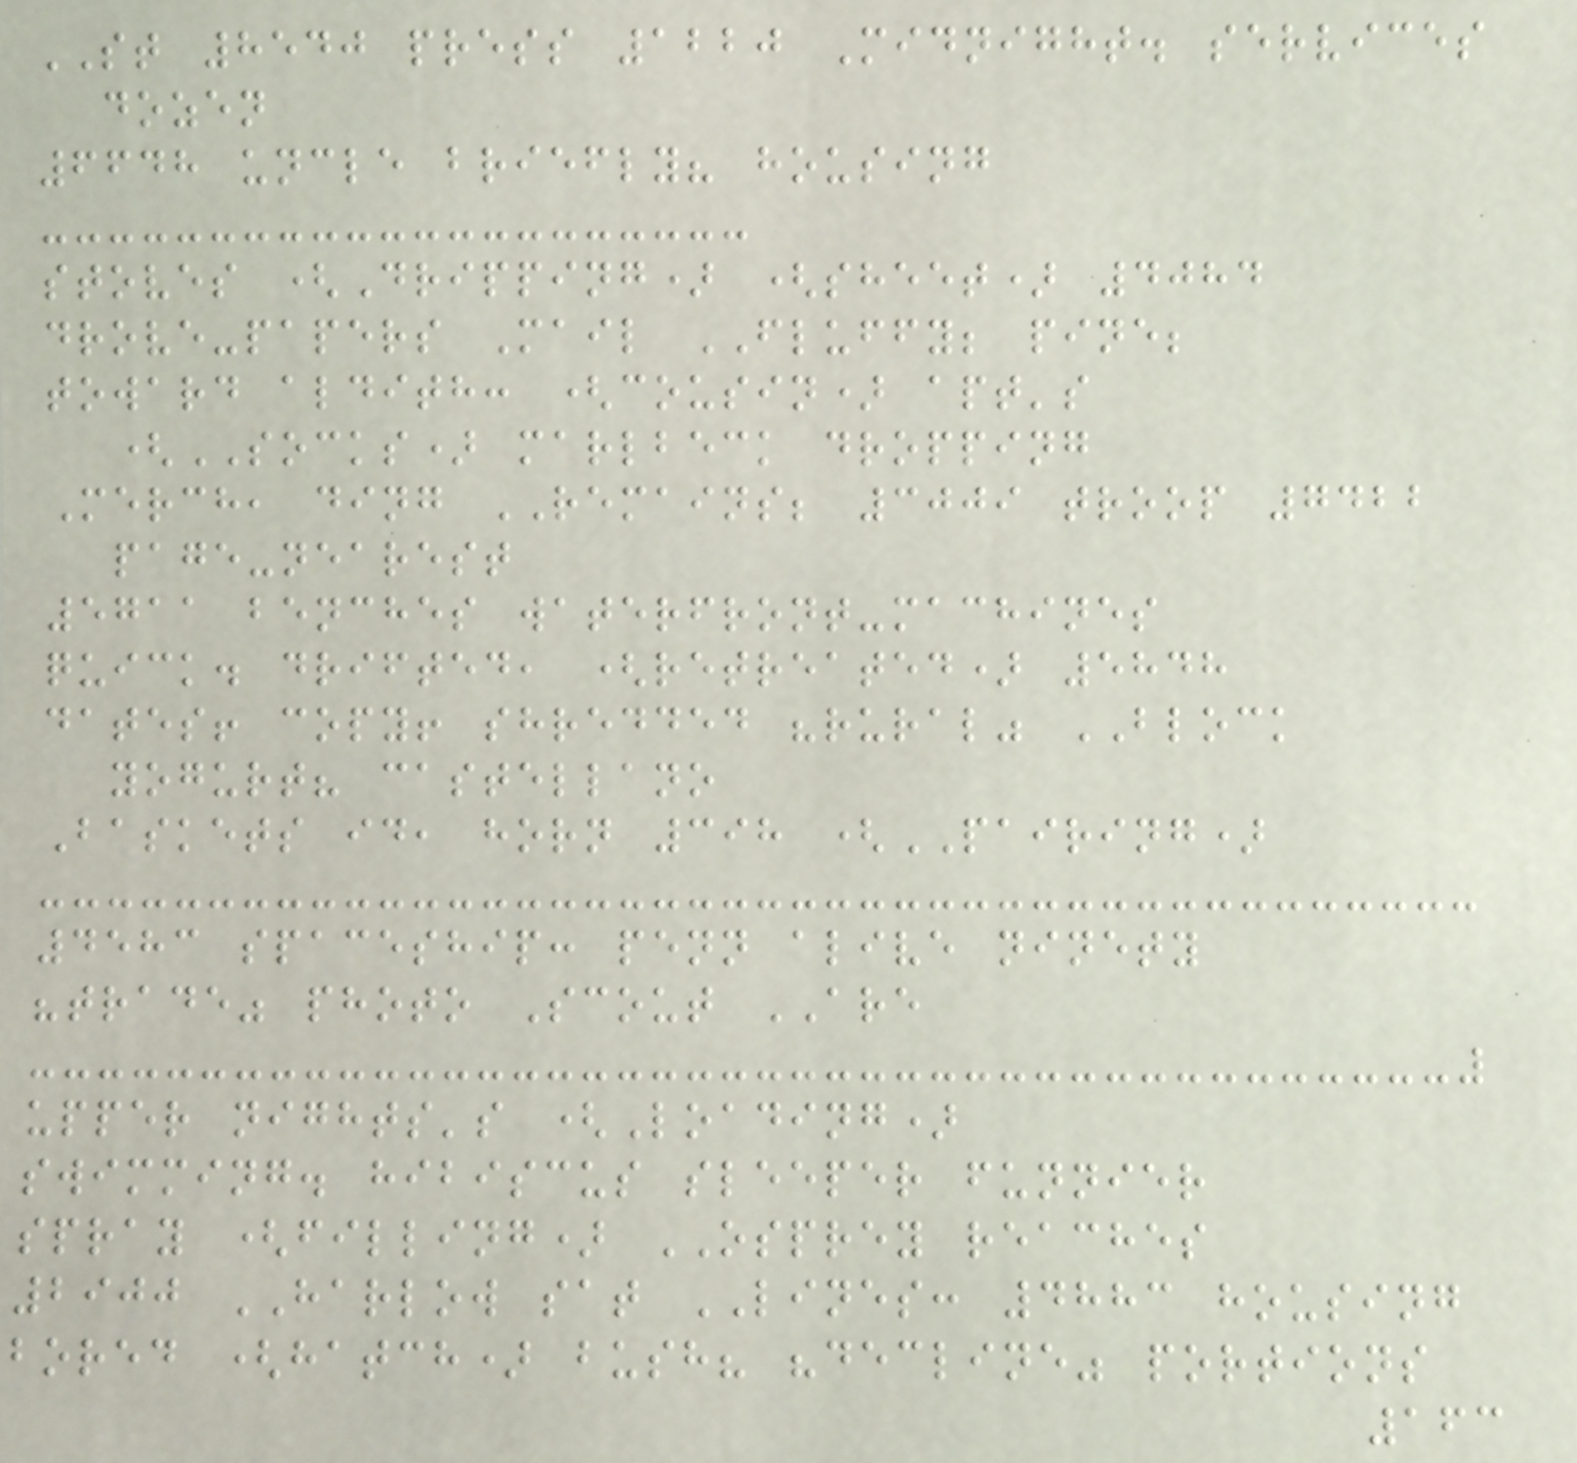ST 8540 press 1220 Midnight. services
dozen
6648 uncle briefly? housing
stoves (Dripping) (sheet) 4084
drove-papers Mail FLUFFY; pine;
toward aldith: (cousin) apt's
(SOCKS) marlbeck dropping
Merch, ding REMAINS; 3009 troop 7422
page-nearest
5711 benches waterfront-machines
quick. drifted, (retreated) 5848
dates! copy! shredded "rural" BLOCK
yogurt? castellano
Baskets id, horn 398 (PAIRING)
4583 spaceship: penn alive ninety
"trade" photo Scout ARE
upper nights's (Loading)
swimming. hibiscus sleeper funnier
spray (filling) OSPREY reaches
2900 HARLOW sat LINES: 4883 housing
bored (hatch) bush? "decline" portions
163
